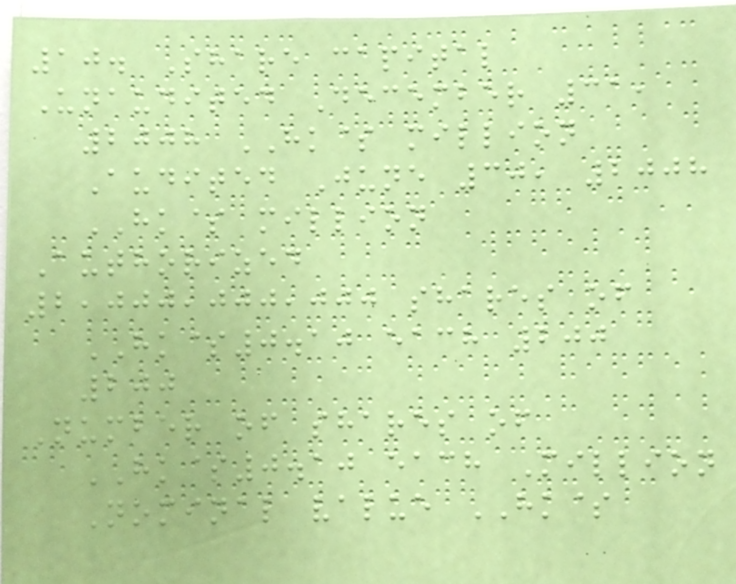10. Share capital
Unaudited December 31,
2008 HK$ million
Audited June 30, 2008
HK$ million
Authorized
2,000,000,000 shares of
HK$0.10 each 200
200
Number of shares of
HK$0.10 each Million
Nominal value HK$
